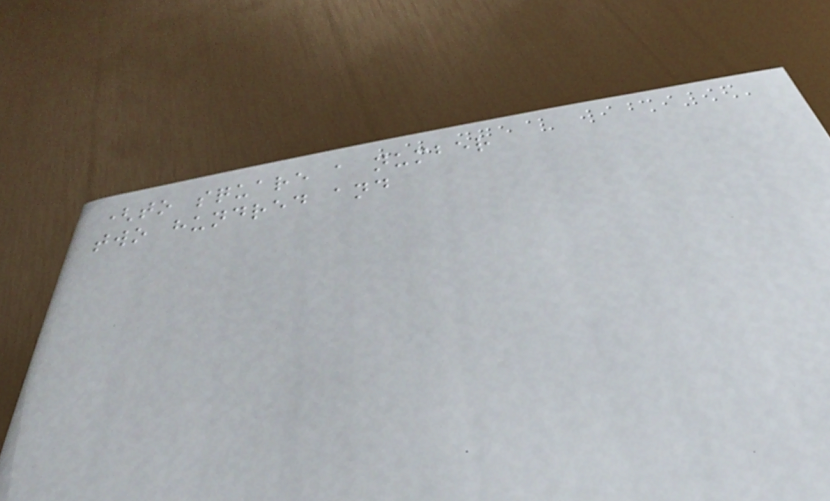(to square a number
two hundred and
